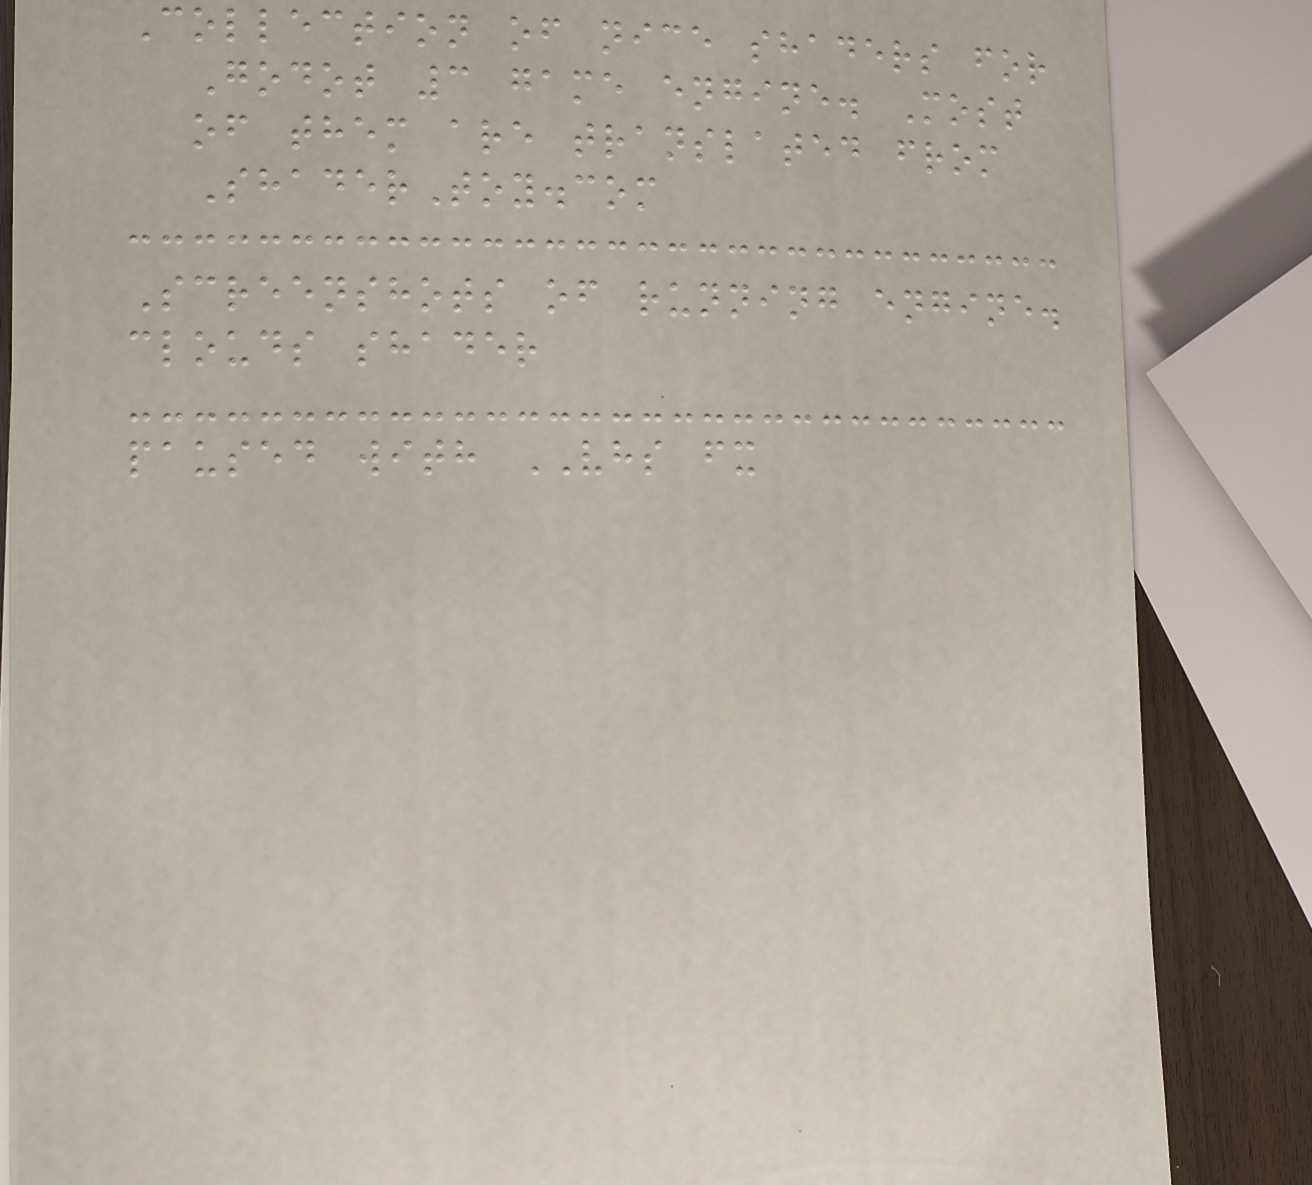Collection of nice shaders for
Godot 3 game engine. Most
of them are translated from
ShaderToy.com
Screenshots of running engine.
clouds shader
paused with VHS fx
